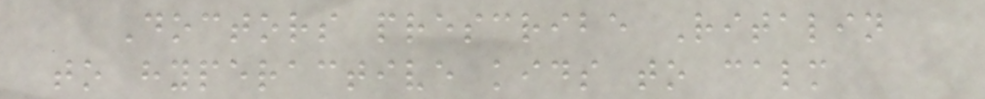Doctors prescribe Ritalin
to hyperactive kids to calm
